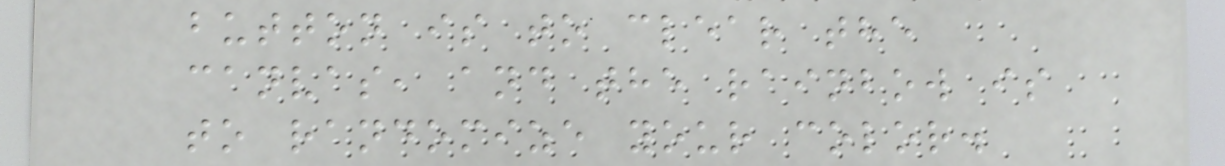button is to clear the
canvas, and the rainbow is
to randomize your color.
